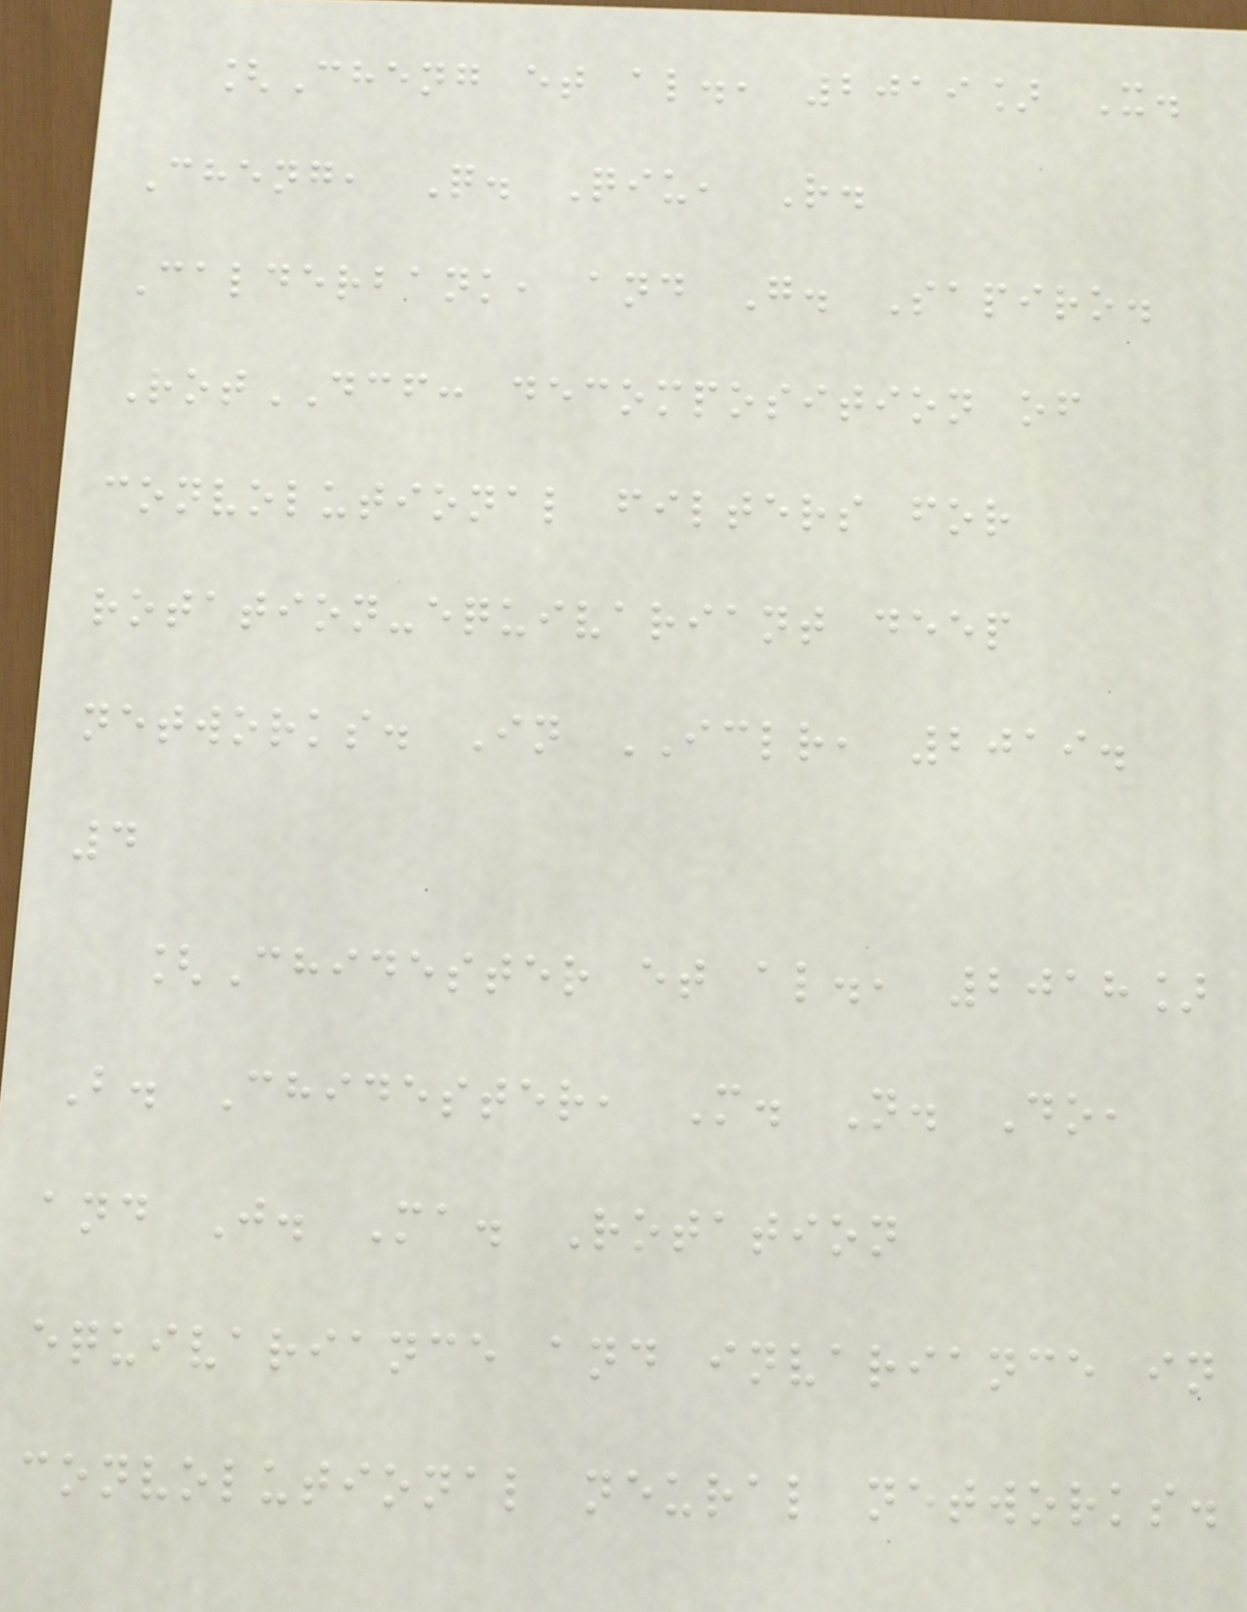[Cheng et al., 2019] X.
Cheng, Q. Qiu, R.
Calderbank, and G. Sapiro.
RotDCF: decomposition of
convolutional filters for
rotation-equivariant deep
networks. In ICLR, 2019.
4
[Chidester et al., 2018]
B. Chidester, M. N. Do,
and J. Ma. Rotation
equivariance and invariance in
convolutional neural networks.
